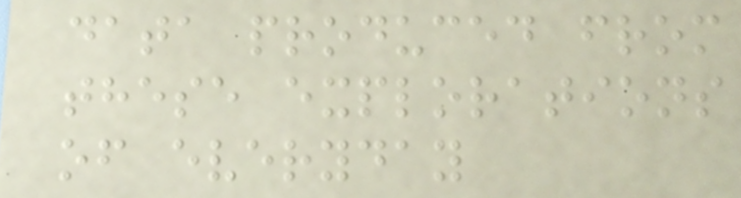data produced from
these explorations
of everyday
